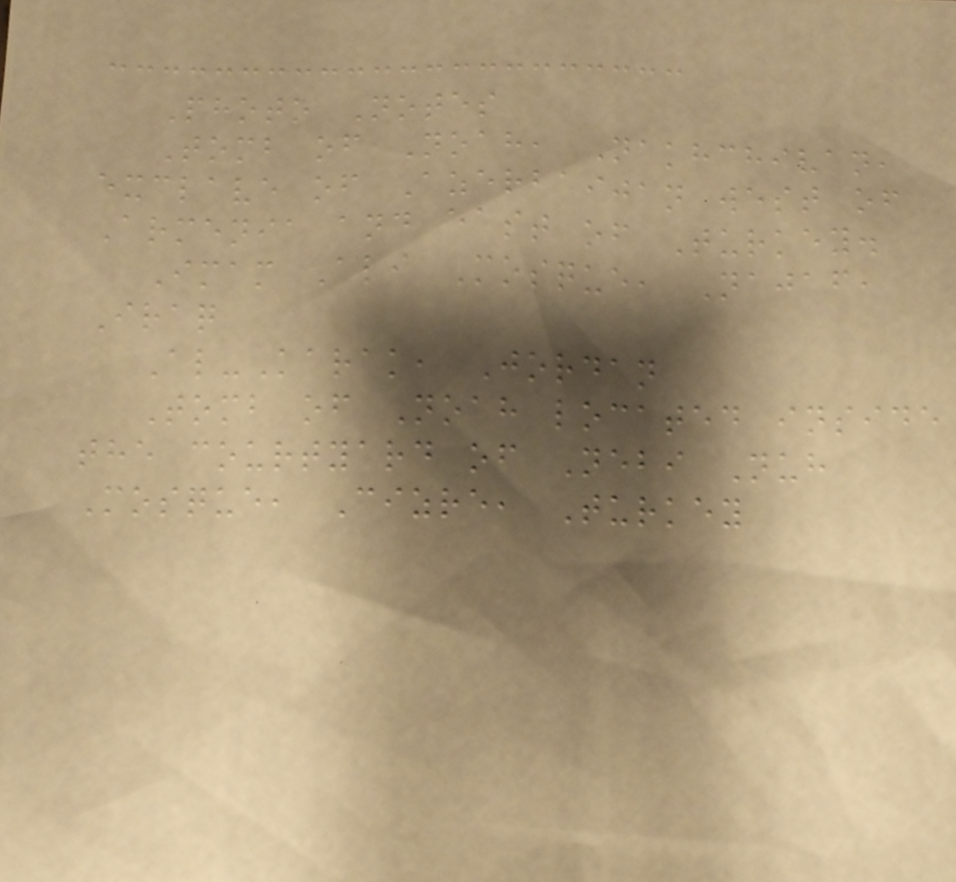Photo Notes
Tomb of Noah, Nakhchivan,
exclave of Azerbaijan west of
Armenia and east of Turkey.
Imam Ali Mosque, Najaf,
Iraq
Al-Karak, Jordan
Tomb of Noah located inside
the courtyard of Nebi Nuh
Mosque, Cizre, Turkey
